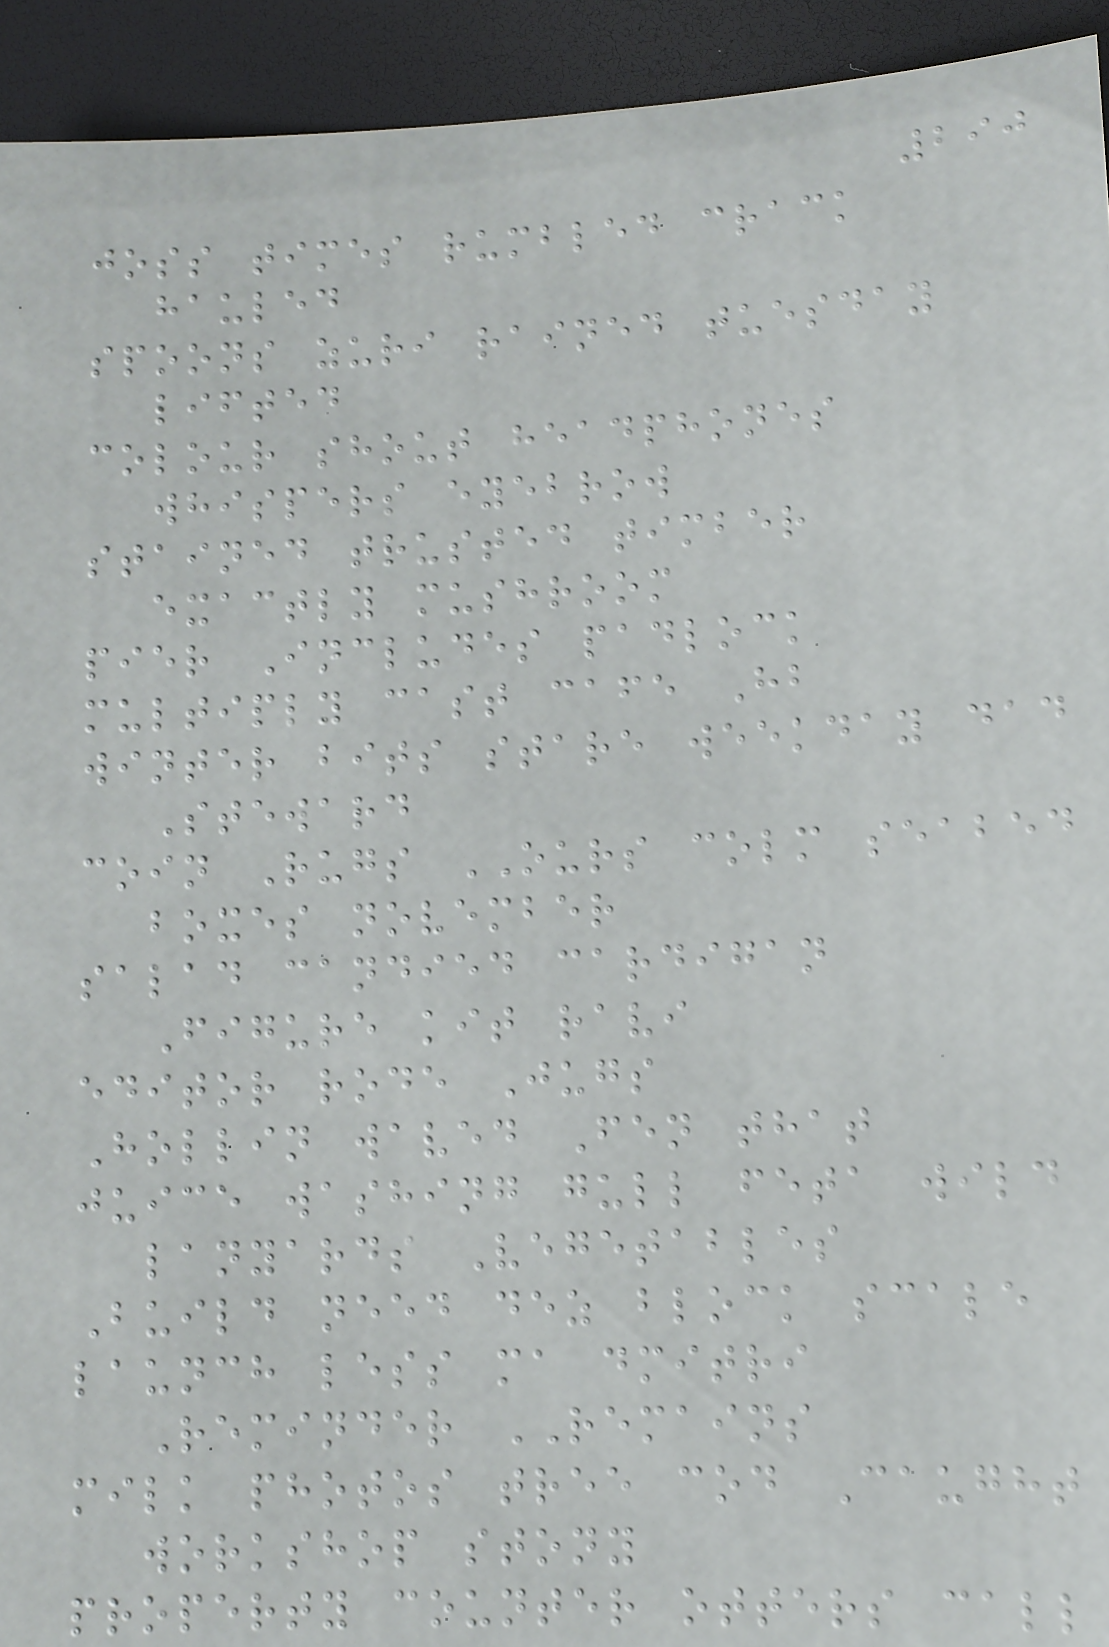290
joss times rumbled crack
hauled
spoons zuri rained tuesday
lifted
colour shout headphones
whispers eyebrow
stained trusted timber
exactly mushroom
pier Includes padlock
multiply cast cafe Hb
winter bits stare weekday dad
Steward
coin Rugs OURS colm seabed
boxes november
salad candied cardigan
Figure kit ravi
editor rode Jugs
Hollin waved Fen that
juice washing gull feta wild
lanyards Vegetables
Build need dez block scale
launch less ma dmitri
Reminder REMAINS
milk photos tree cod Caught
workshop stony
property counter otters call
